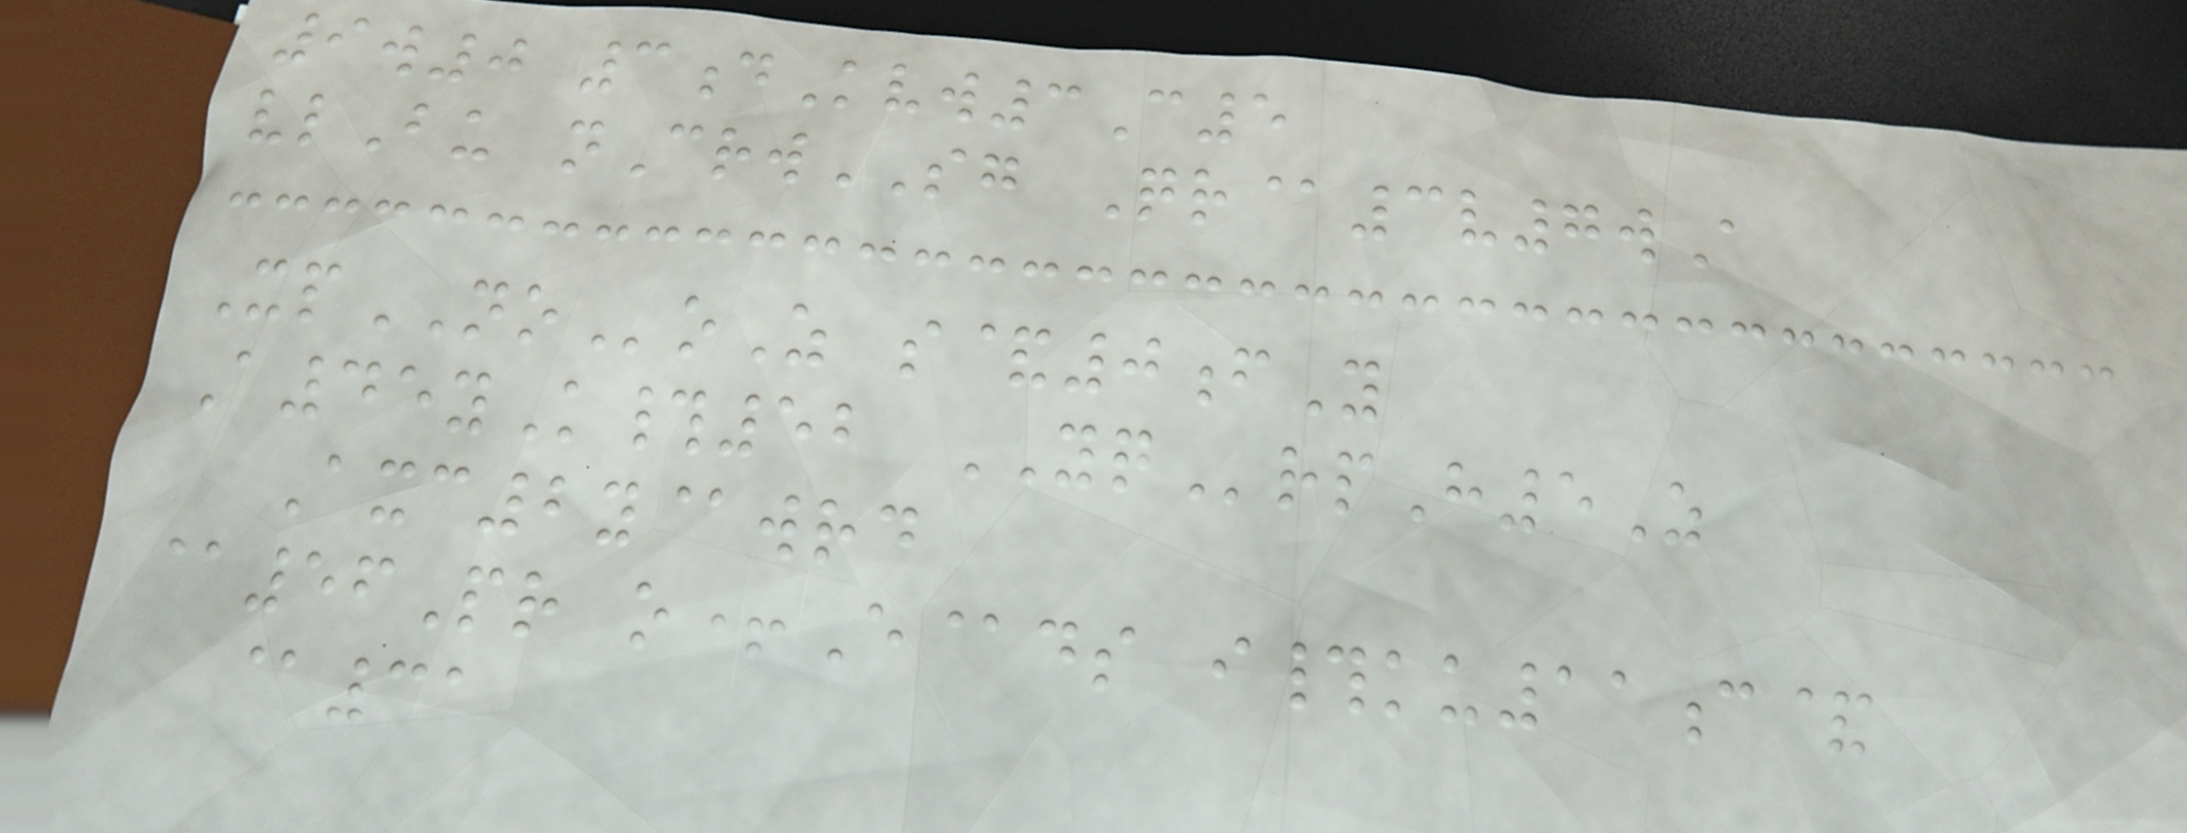9w0 3dKvw3C5
vlBu nCrwSG Qr@3v7wA
XpNOoZ s&0fY
A45yK#52 YQrpH5Z
Axc2y@wrd
@56Pr o+E@ds i#ku11c&
@31
